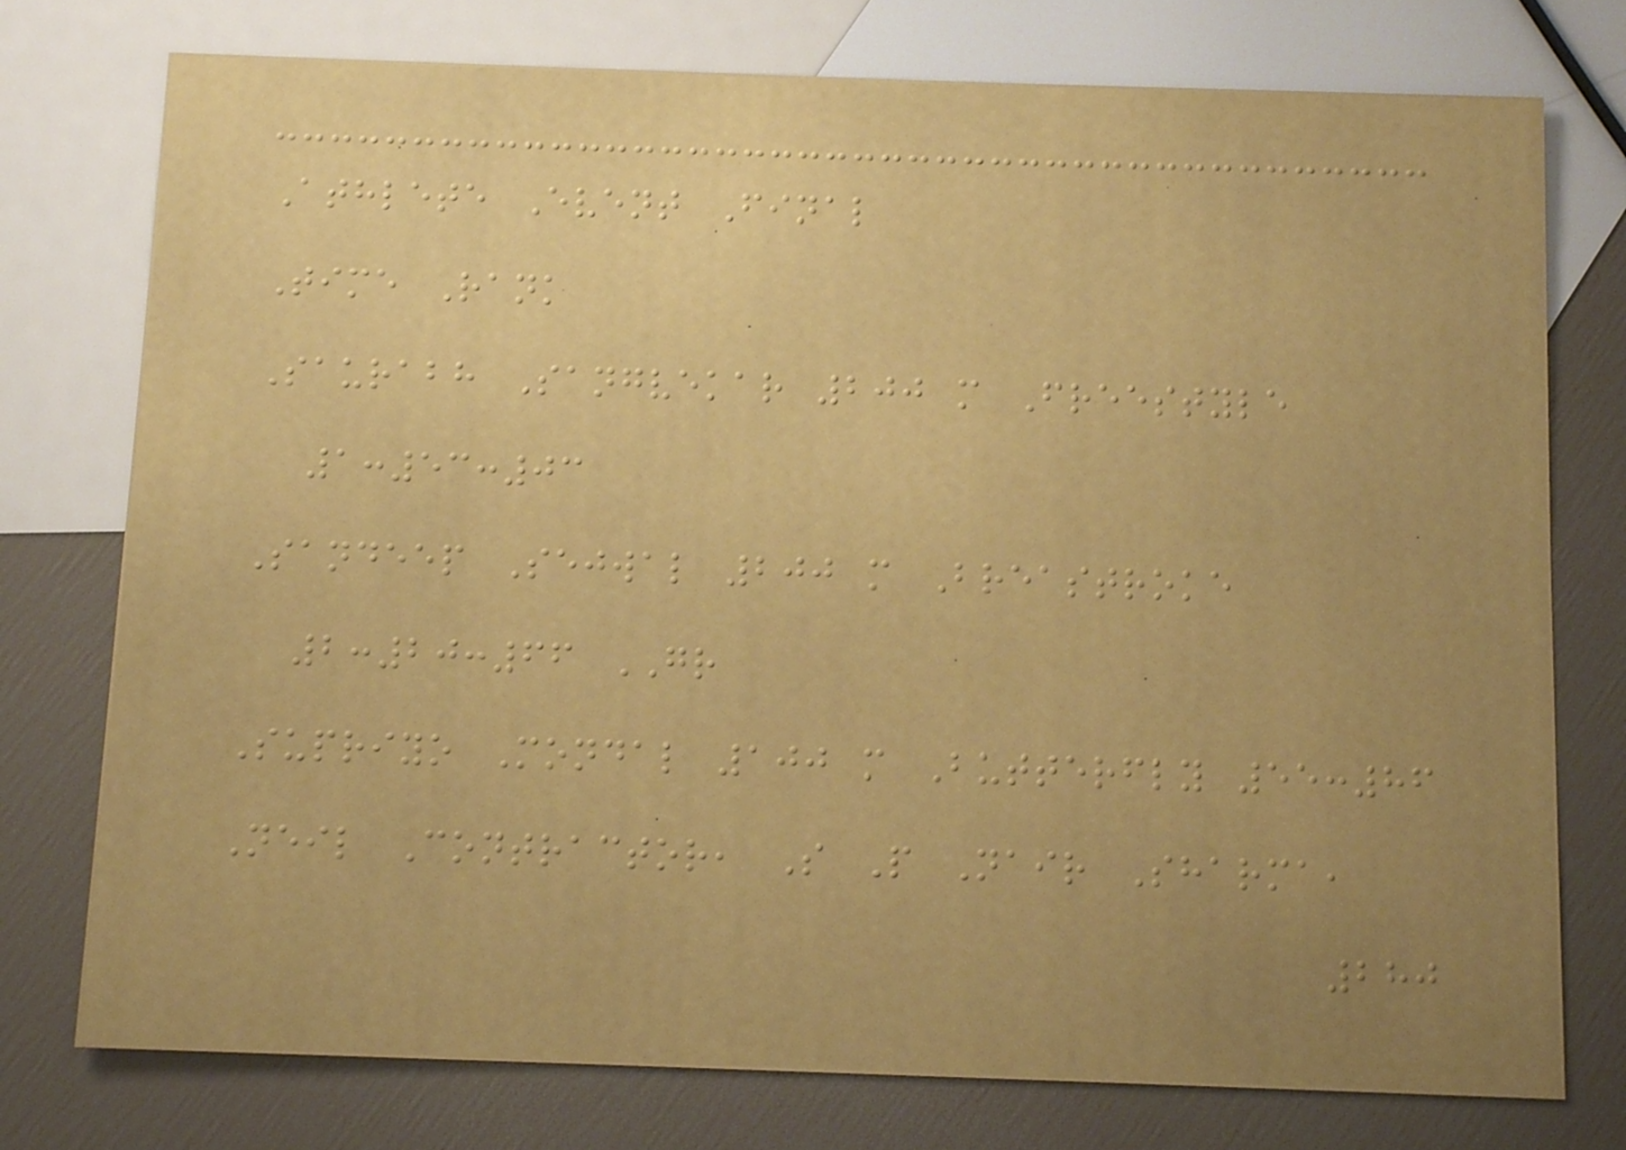Athlete Event Final
Time Rank
Saurabh Sangvekar 200 m Freestyle
1:53:03
Sandeep Sejwal 200 m Breastroke
2:20:66 GR
Supriyo Mondal 100 m Butterfly 55:86
Neil Contractor, S P Nair Sharma,
280
